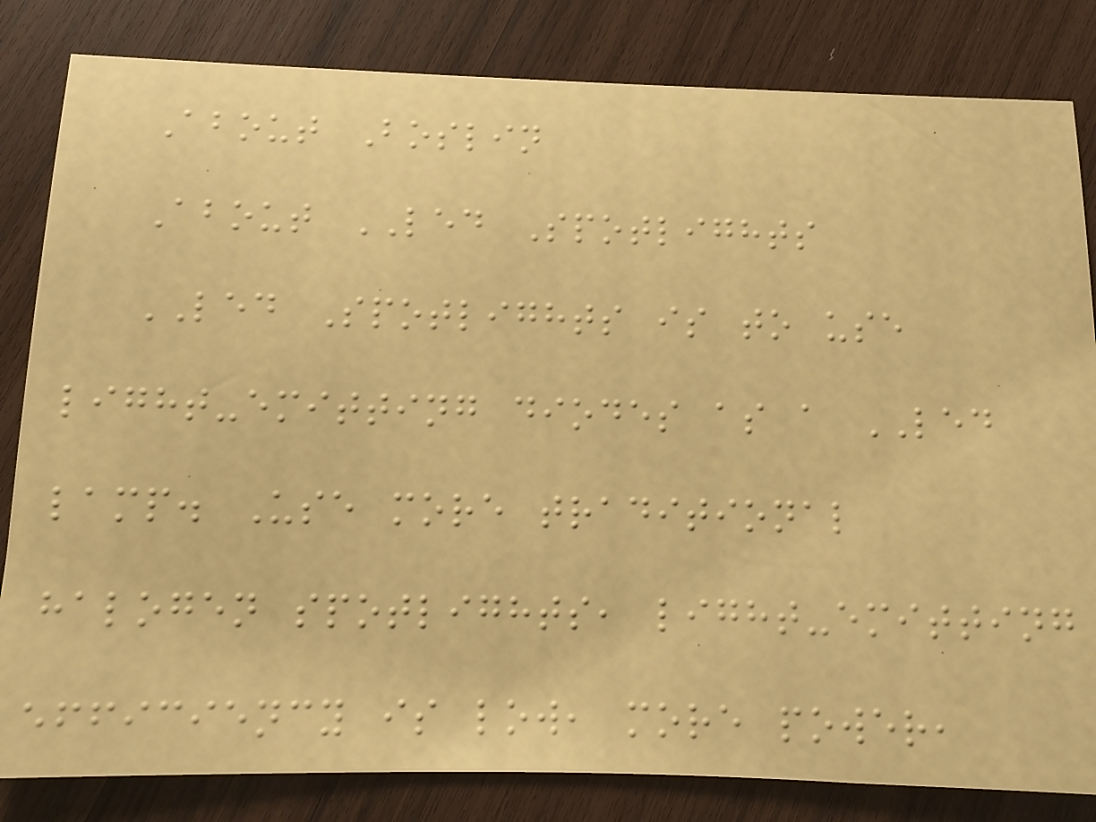About Boslin
About LED Spotlights
LED Spotlights is to use
light-emitting diodes as a LED
lamp. Use more traditional
halogen spotlights, light-emitting
efficiency is low, more power,
